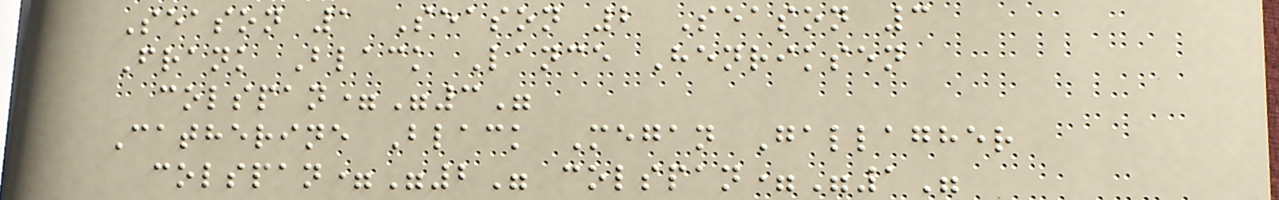Season 1 Season 2 Season 3
Frank Black Lance Henriksen
colspan="3"
Catherine Black Megan Gallagher
colspan="2" colspan="1"
